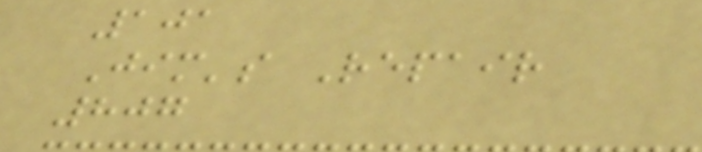101
Jim's Repair
807
